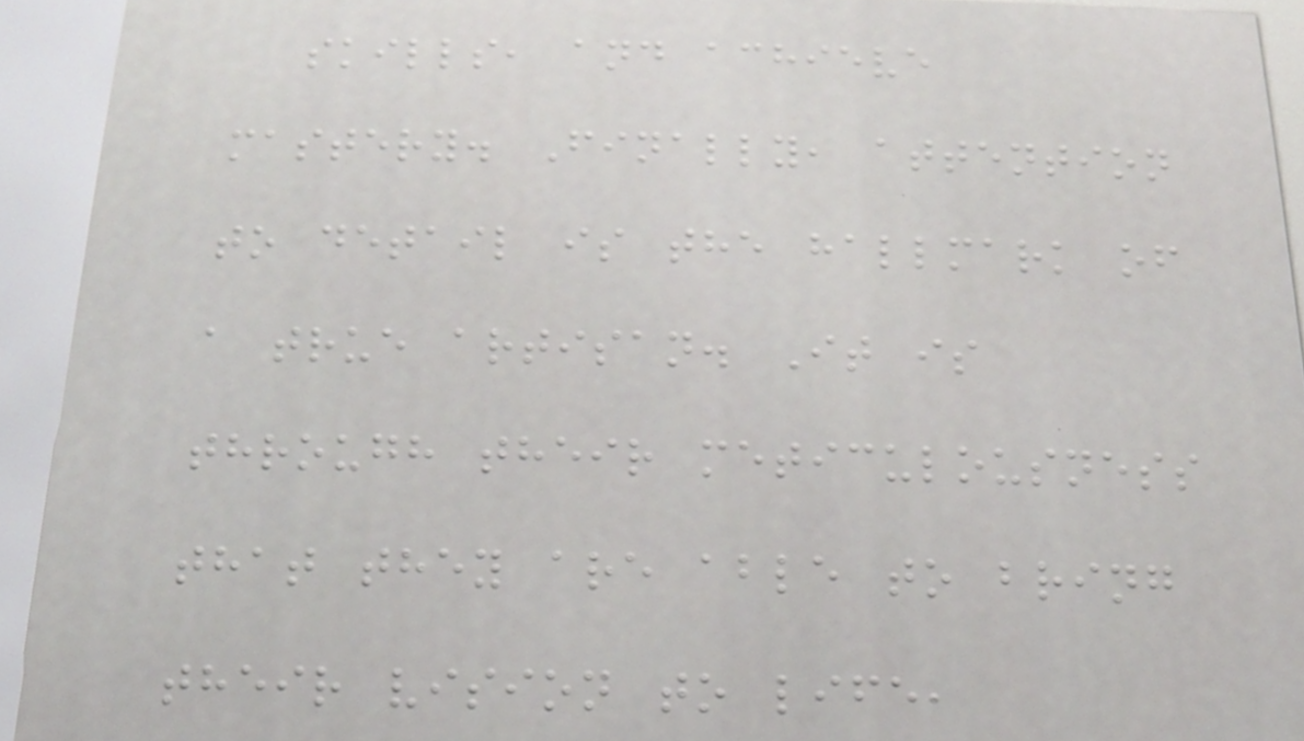skills, and achieve
mastery. Finally, attention
to detail is the hallmark of
a true artisan. It is
through their meticulousness
that they are able to bring
their vision to life,
